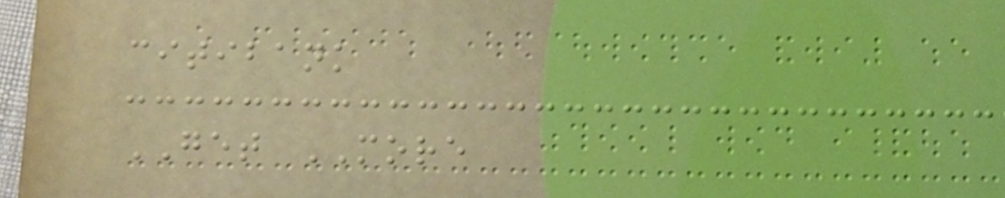citibank
GET MORE
